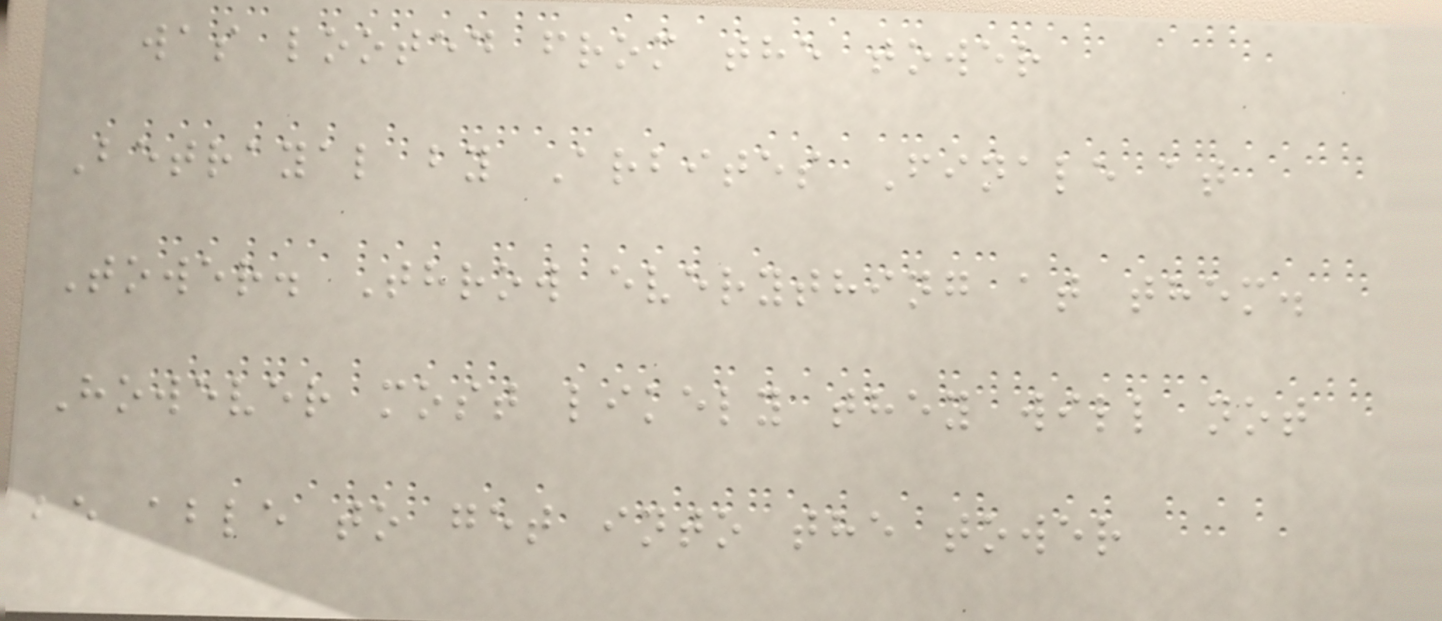was looted from the tower
Betrayal by Arbites Finale at
Tower. Throw everything at them.
However most likely they will not
be able to get into the tower
